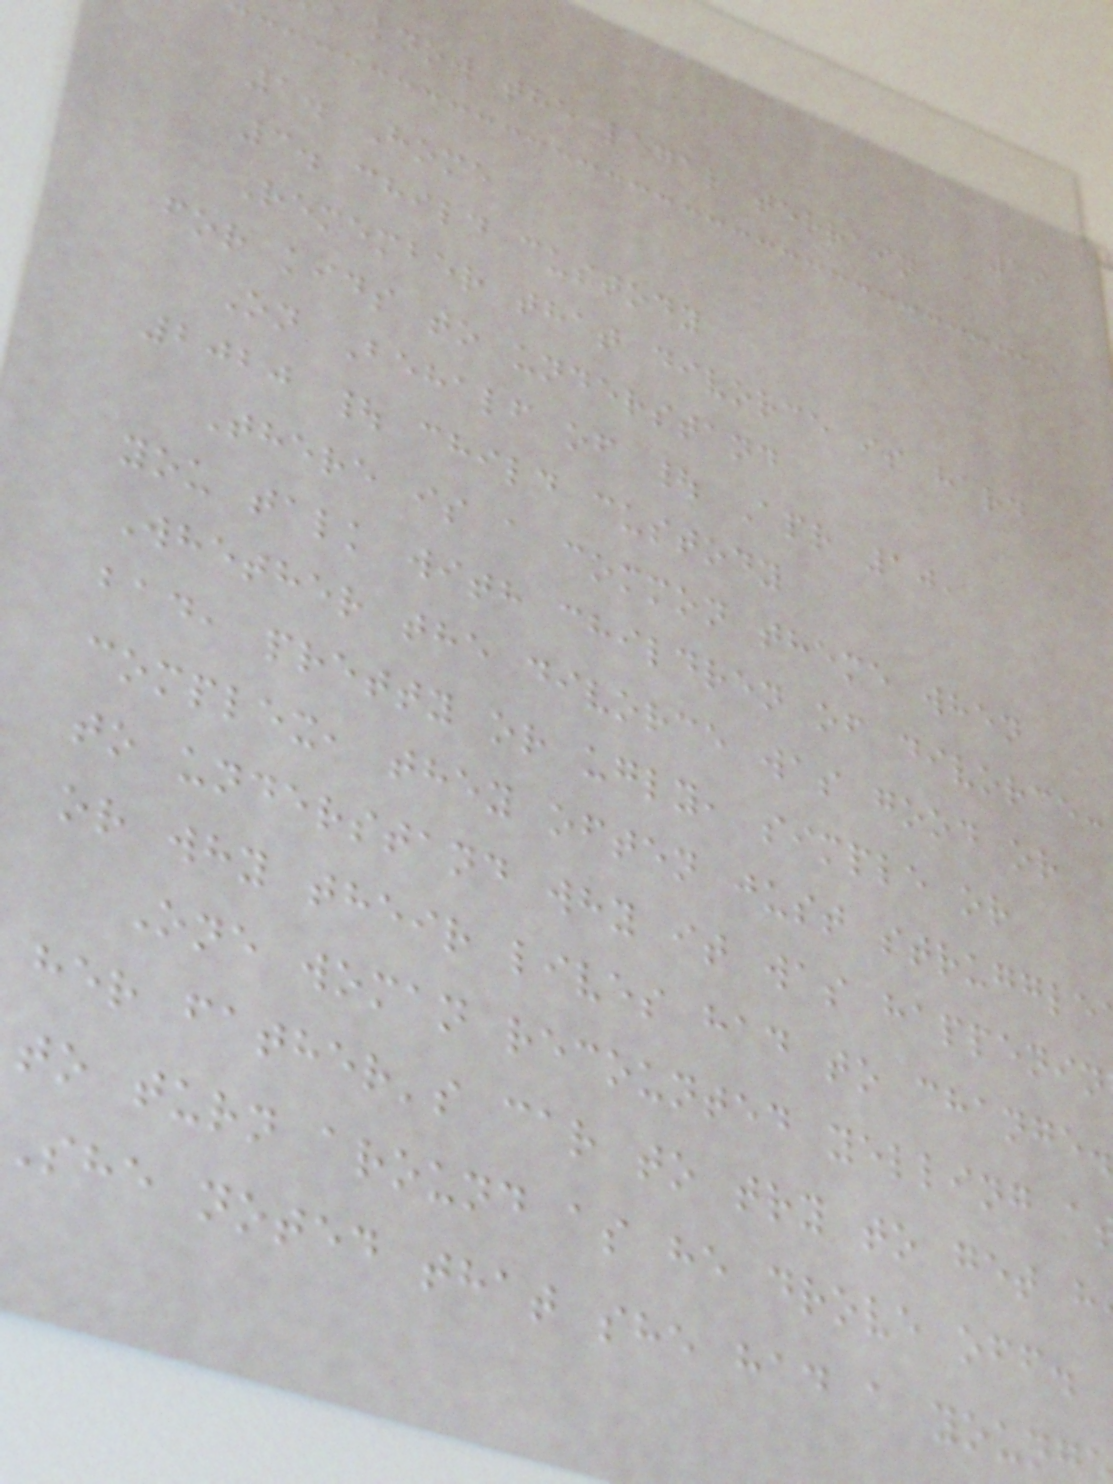19
know the legal terrain
1. Home
3. child custody
Remember that divorce is hard
for kids to understand
On Behalf of | Apr 10,
2020 | child custody
There is a common theme when
you talk with children of divorce:
Whether the divorce was good or
bad, pretty or ugly, simple or
complex, they often just struggle
to understand why it was happenin
or why their lives had to change.
One woman recounted yelling a
her father's car to try to get h
to turn around as he drove off.
She noted that she had a young
